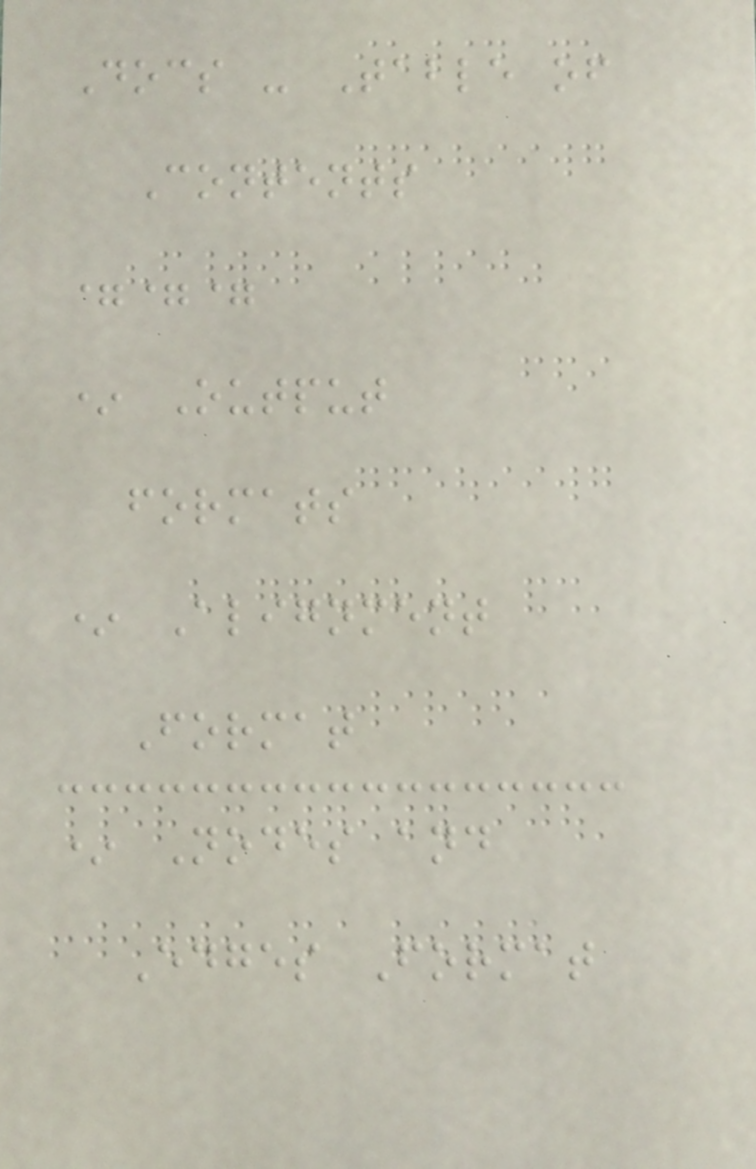Docs - Table of
Contents
===
* Output
formats
* Alignment
Format
* Nodes and
Edges Format
